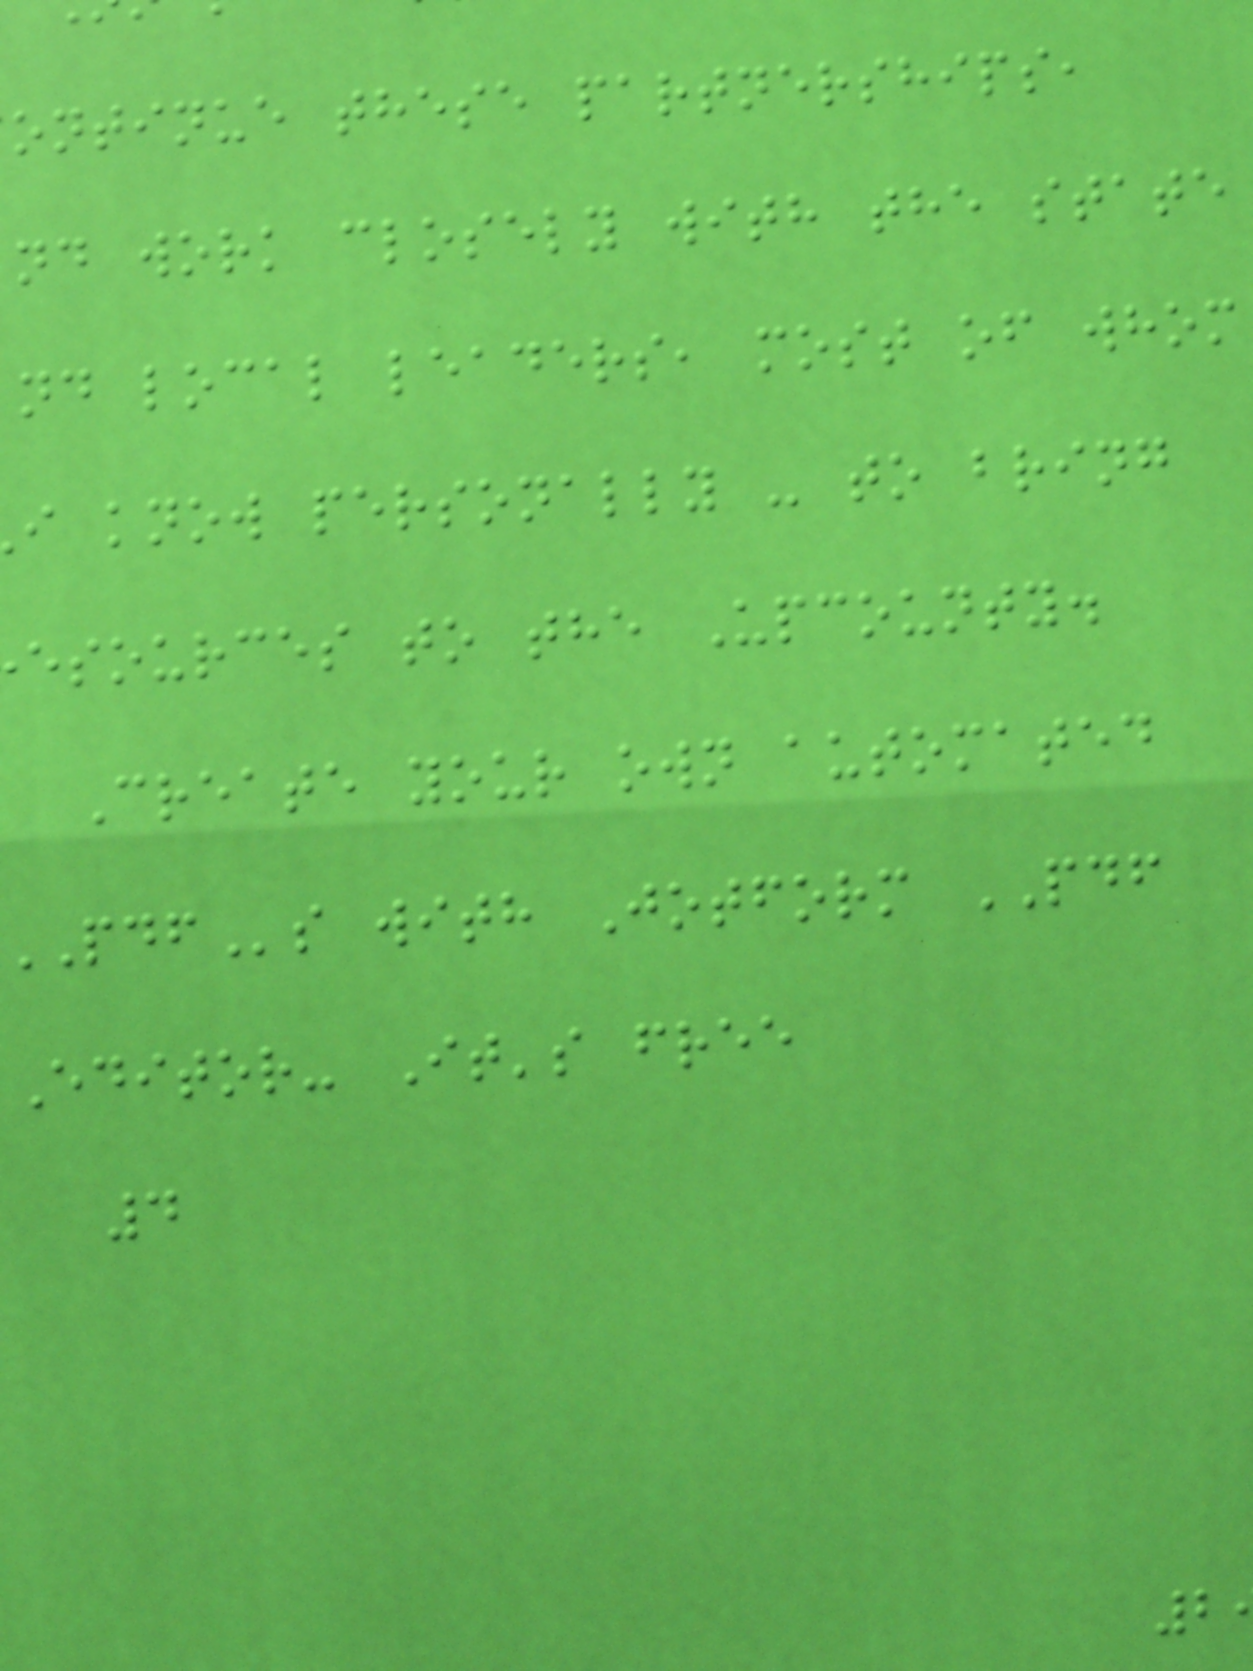ontinue these partnerships,
nd work closely with the state
nd local leaders, most of whom
i know personally - to bring
esources to the Upcounty.
Create your own automated
s with Jotform PDF
Editor- It's free
4
